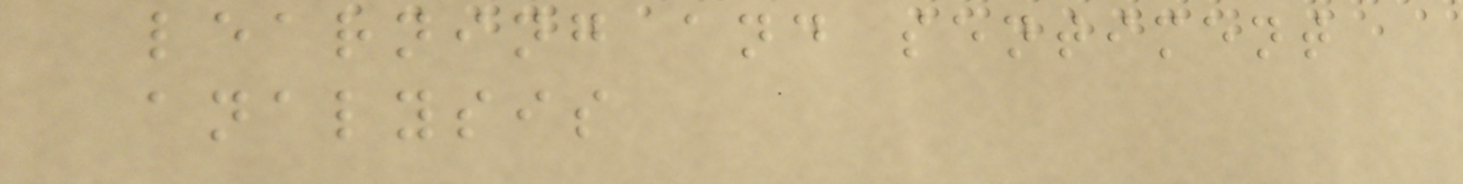learning and sentiment
analysis
